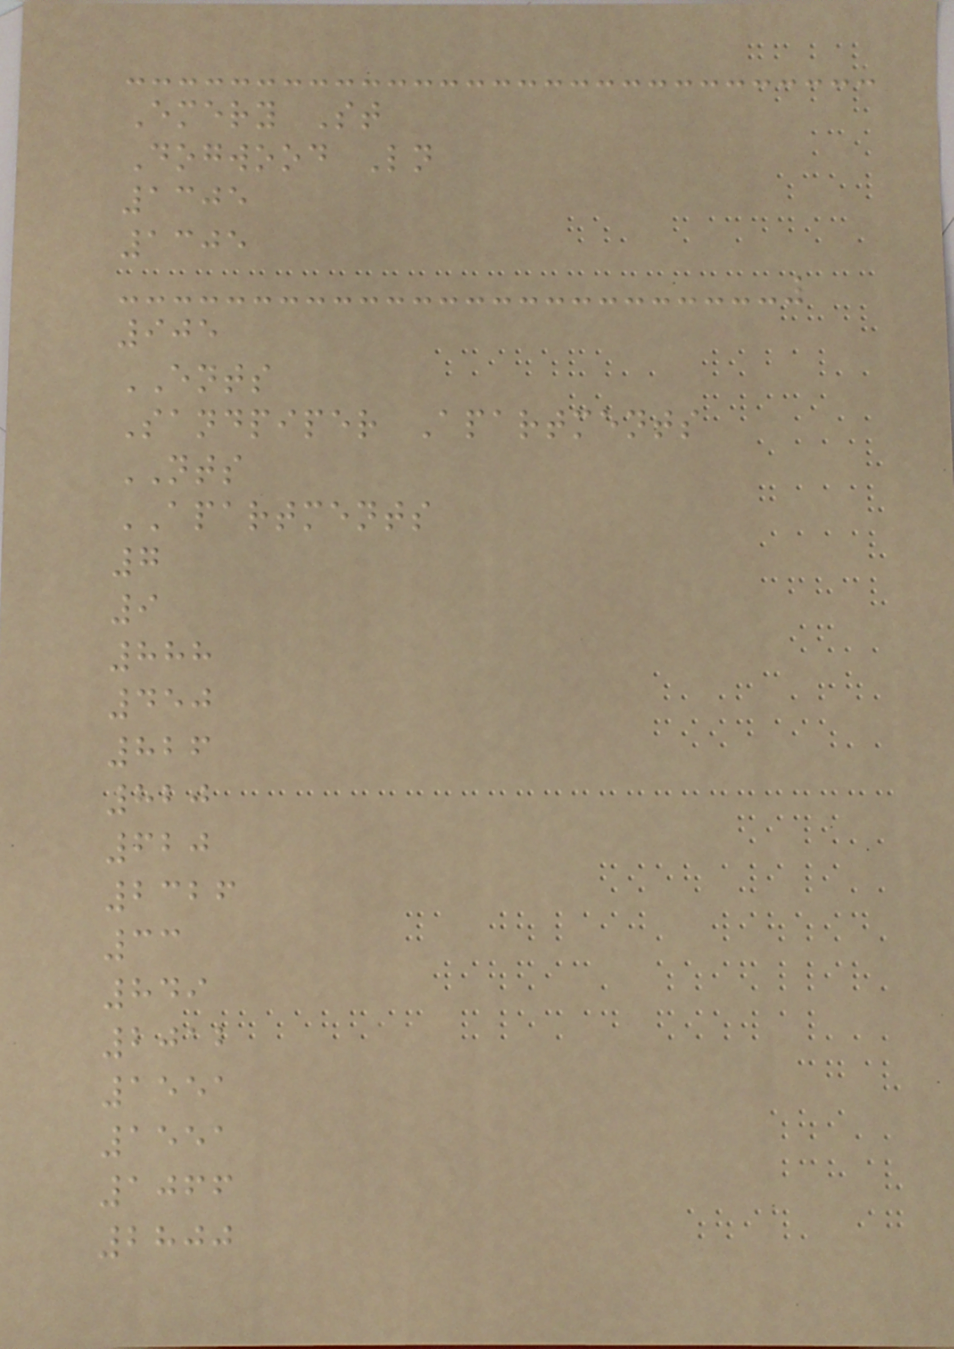Emery St
Dogwood Ln
1305
1305
905
ENTS
Sandpiper Apartments
NTS
APARTMENTS
7
9
888
450
826
820
620
2326
33
849
2012
1551
1551
1066
2800
